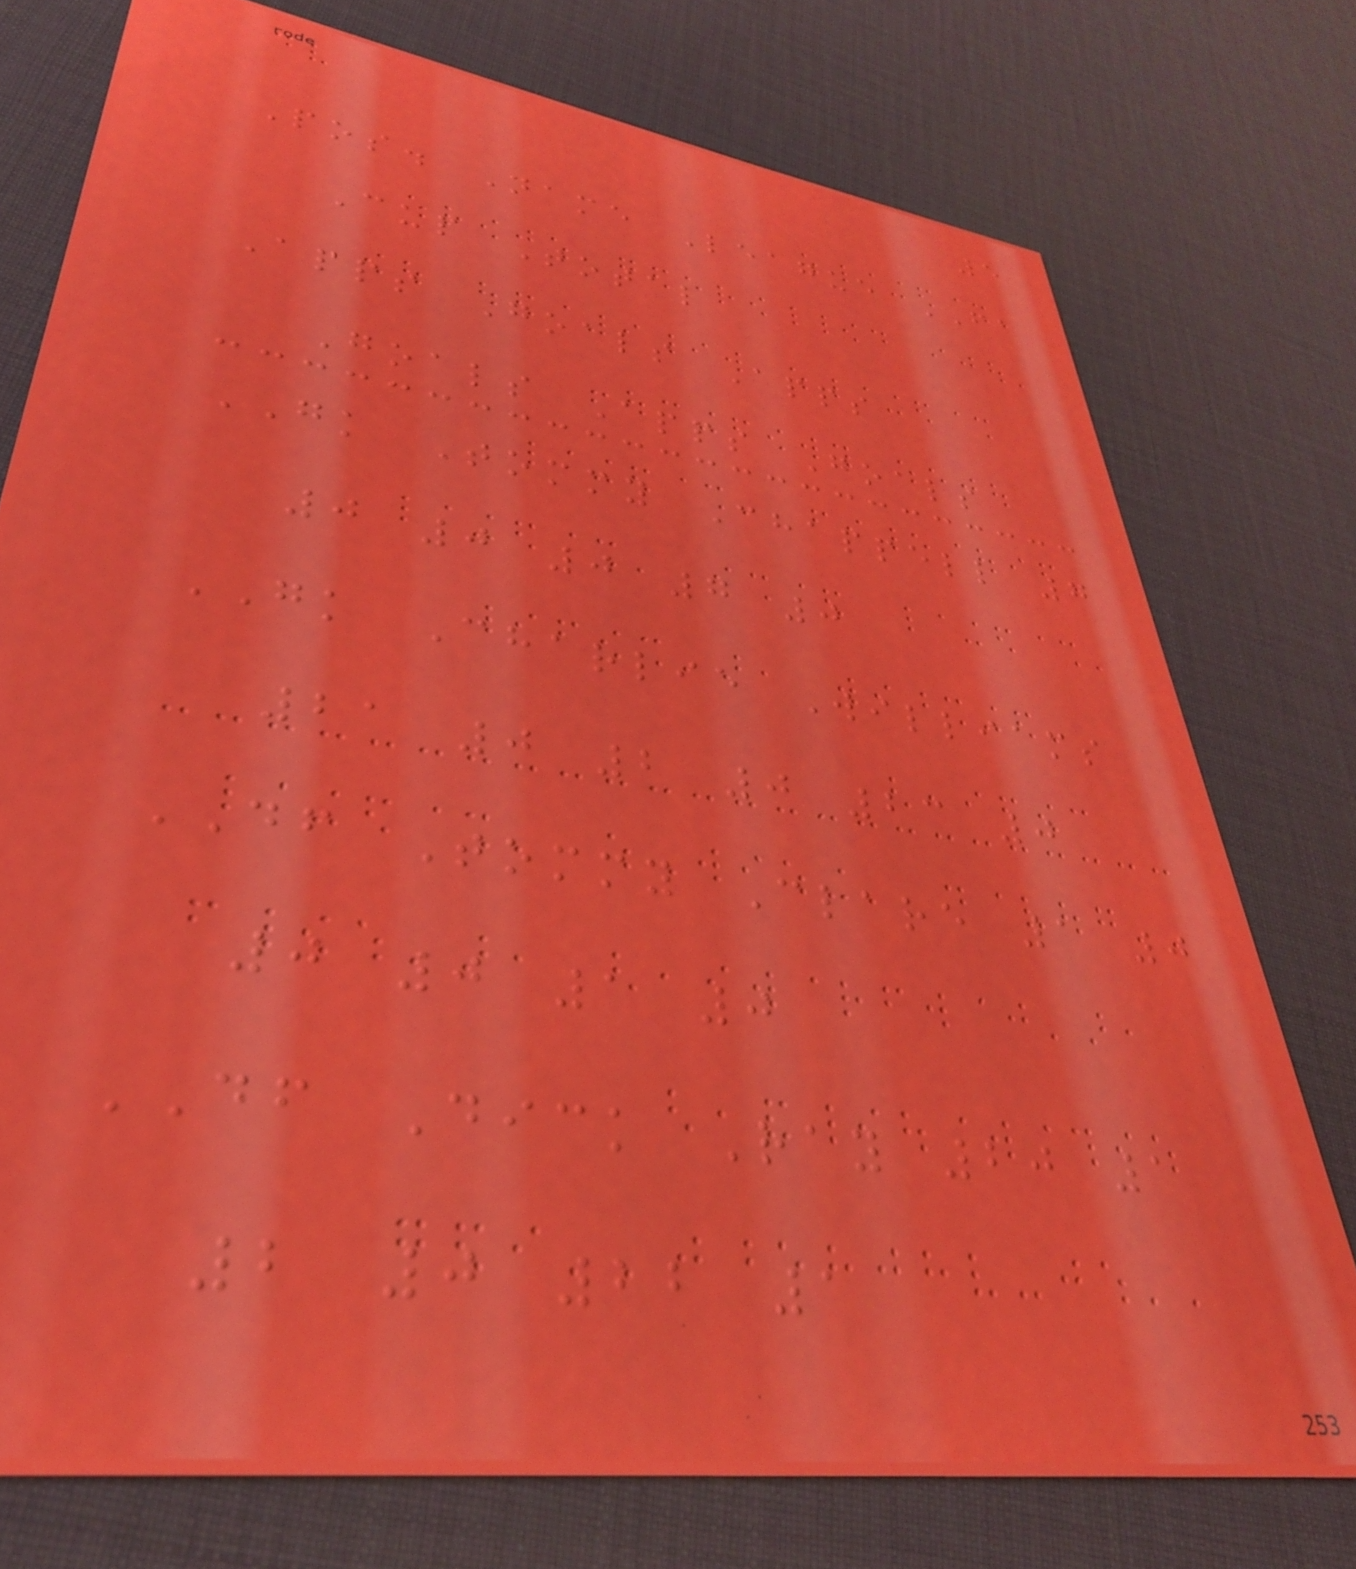5
Pos. Name League FA
Cup Total
Apps Goals Apps
Goals Apps Goals
GK Tommy Chappell 7
0 0 0 7 0
GK Charlie Williams
21 0 2 0 23 0
DF Tommy Clare 1 0
0 0 1 0
DF Dick Ray 20 1
2 0 22 1
